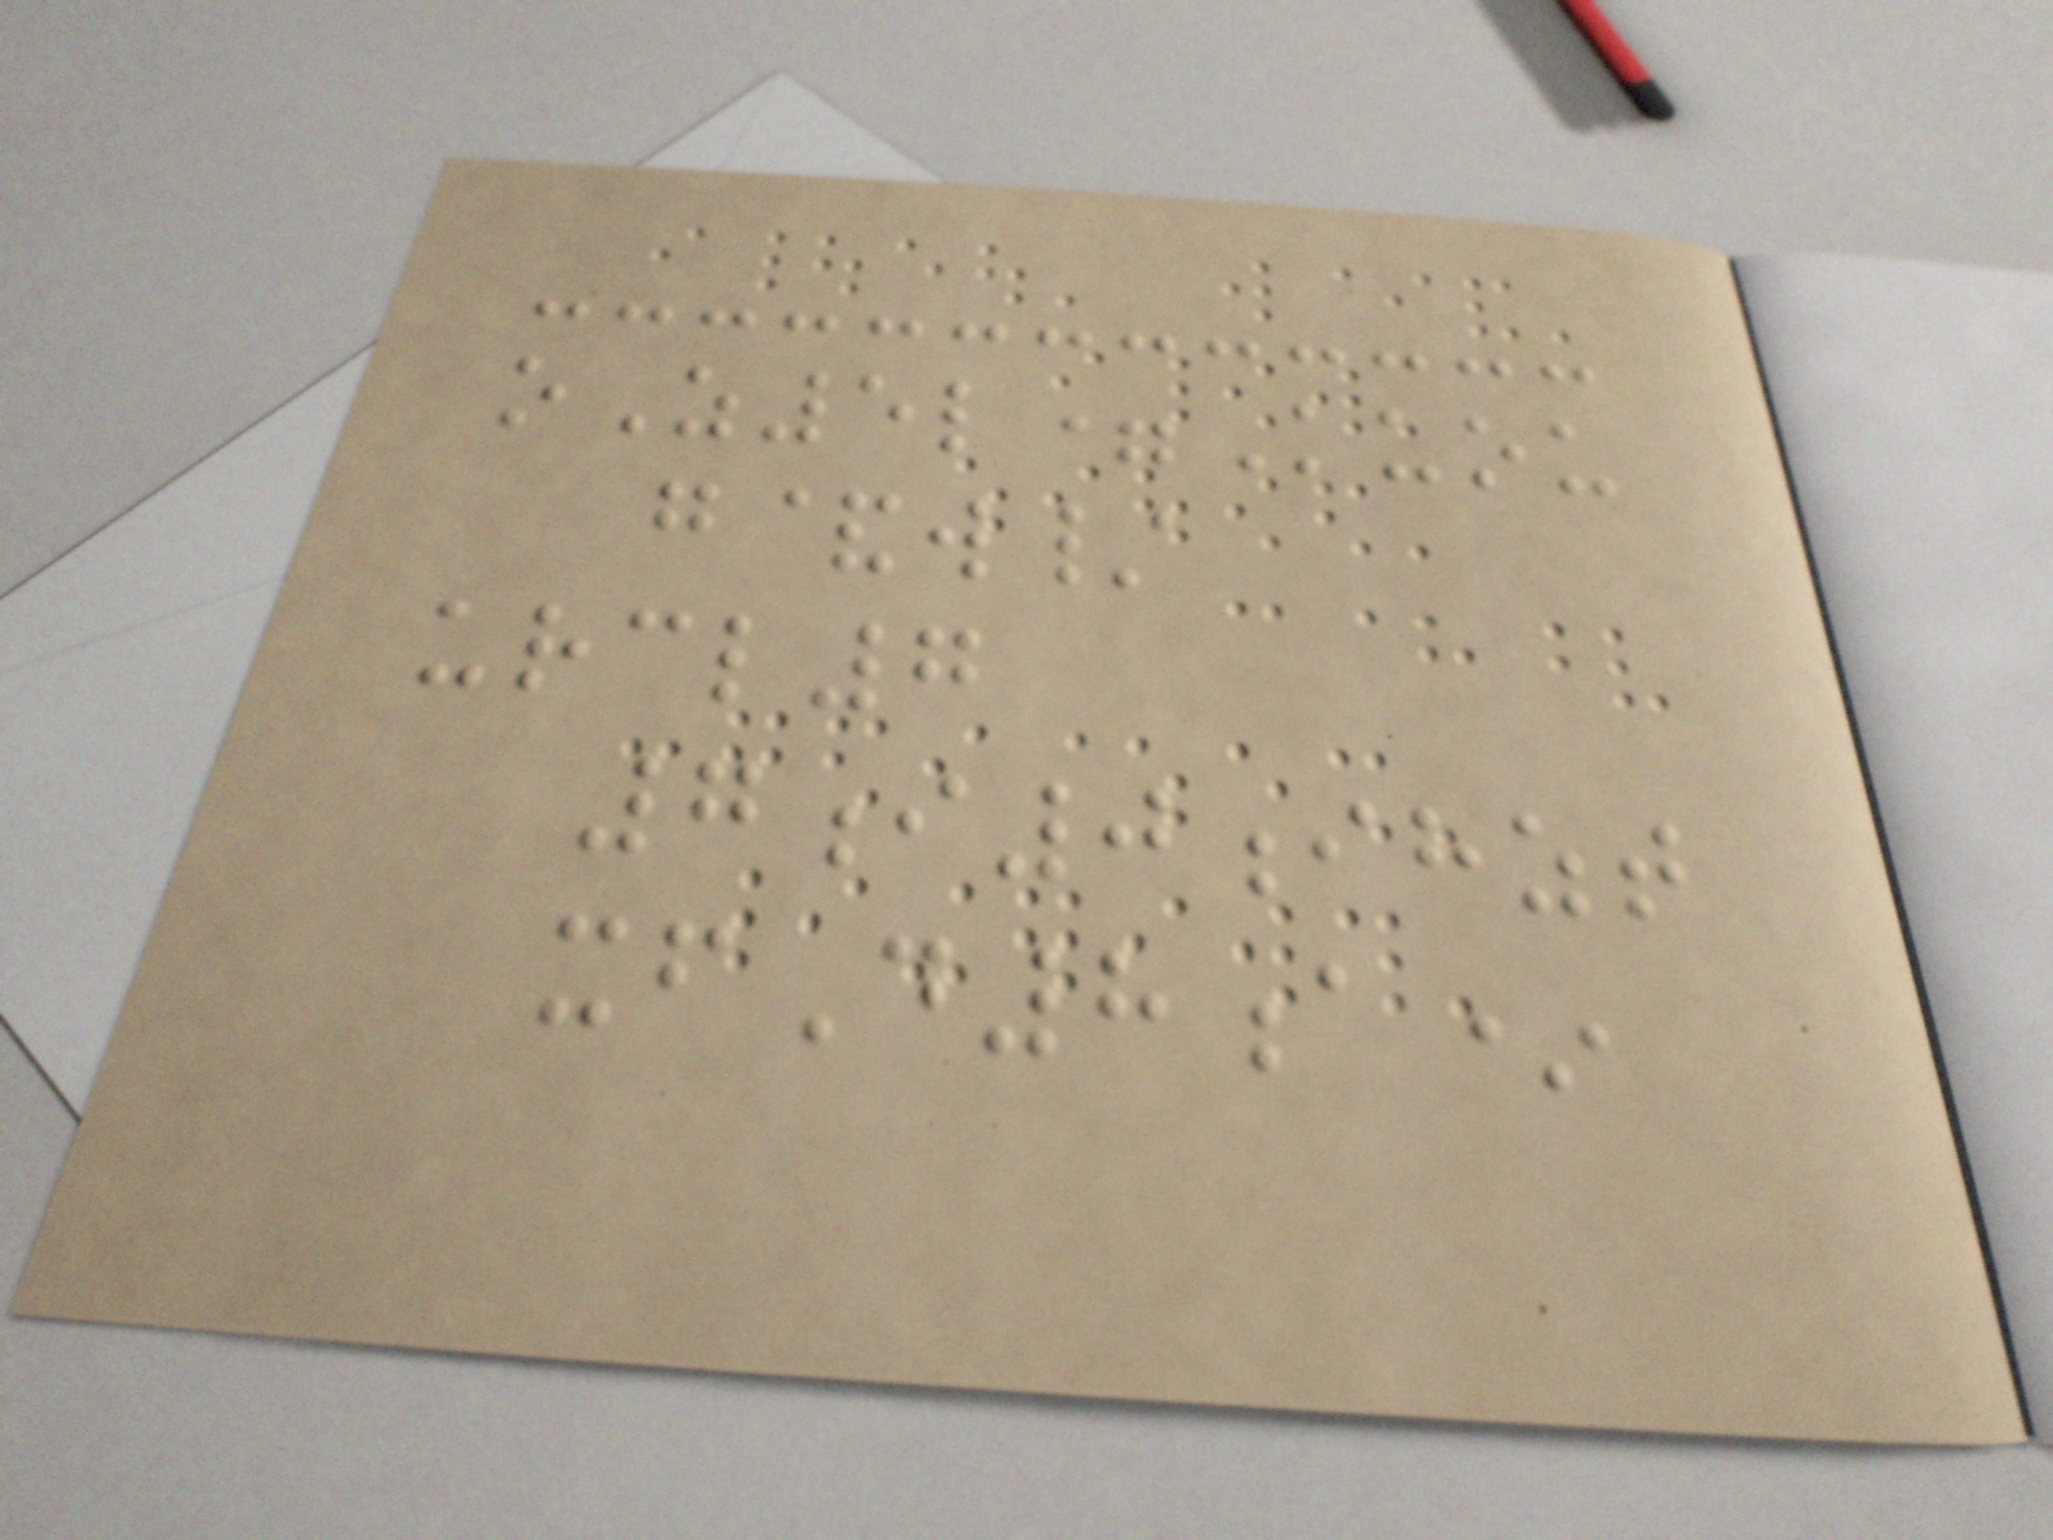oZ5l=Kuou
g&w/
urcl7
7i0ihzt
xfD8a*
